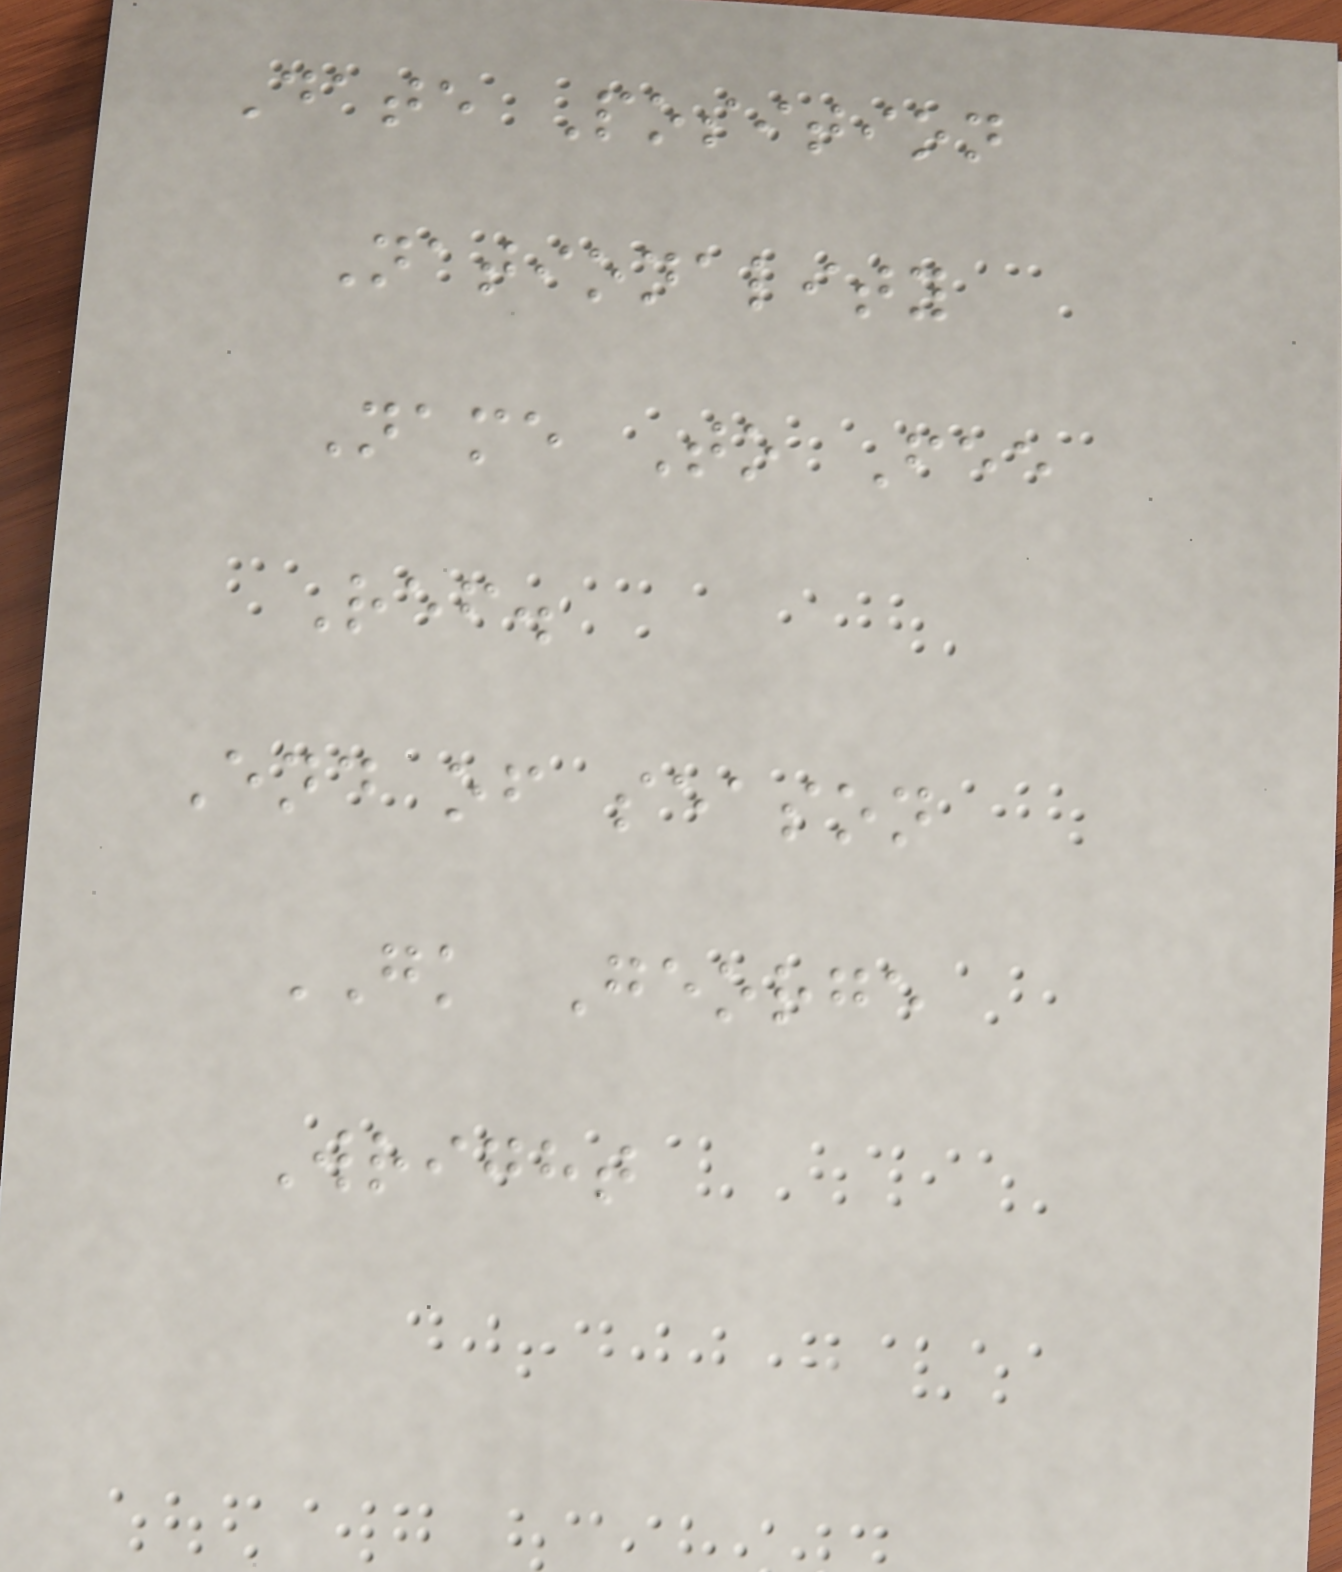Date Position
Nationality
Name To Fee
Ref.
End of season
GK George
Wright
